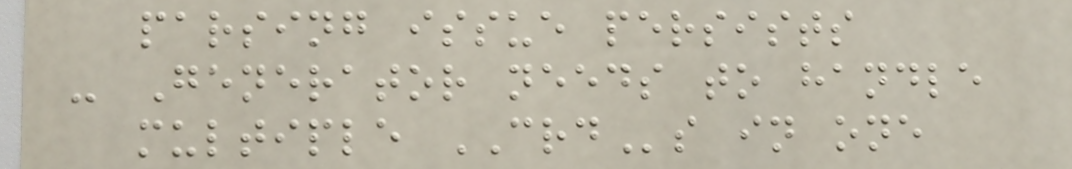parsing issue persists
- Generator needs to handle
multiple CRDs in one
